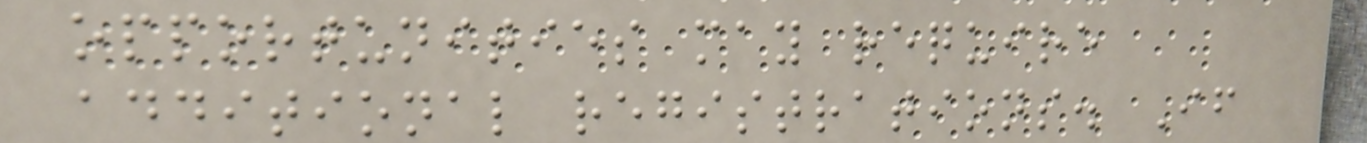opportunities may require
additional registrations. If
